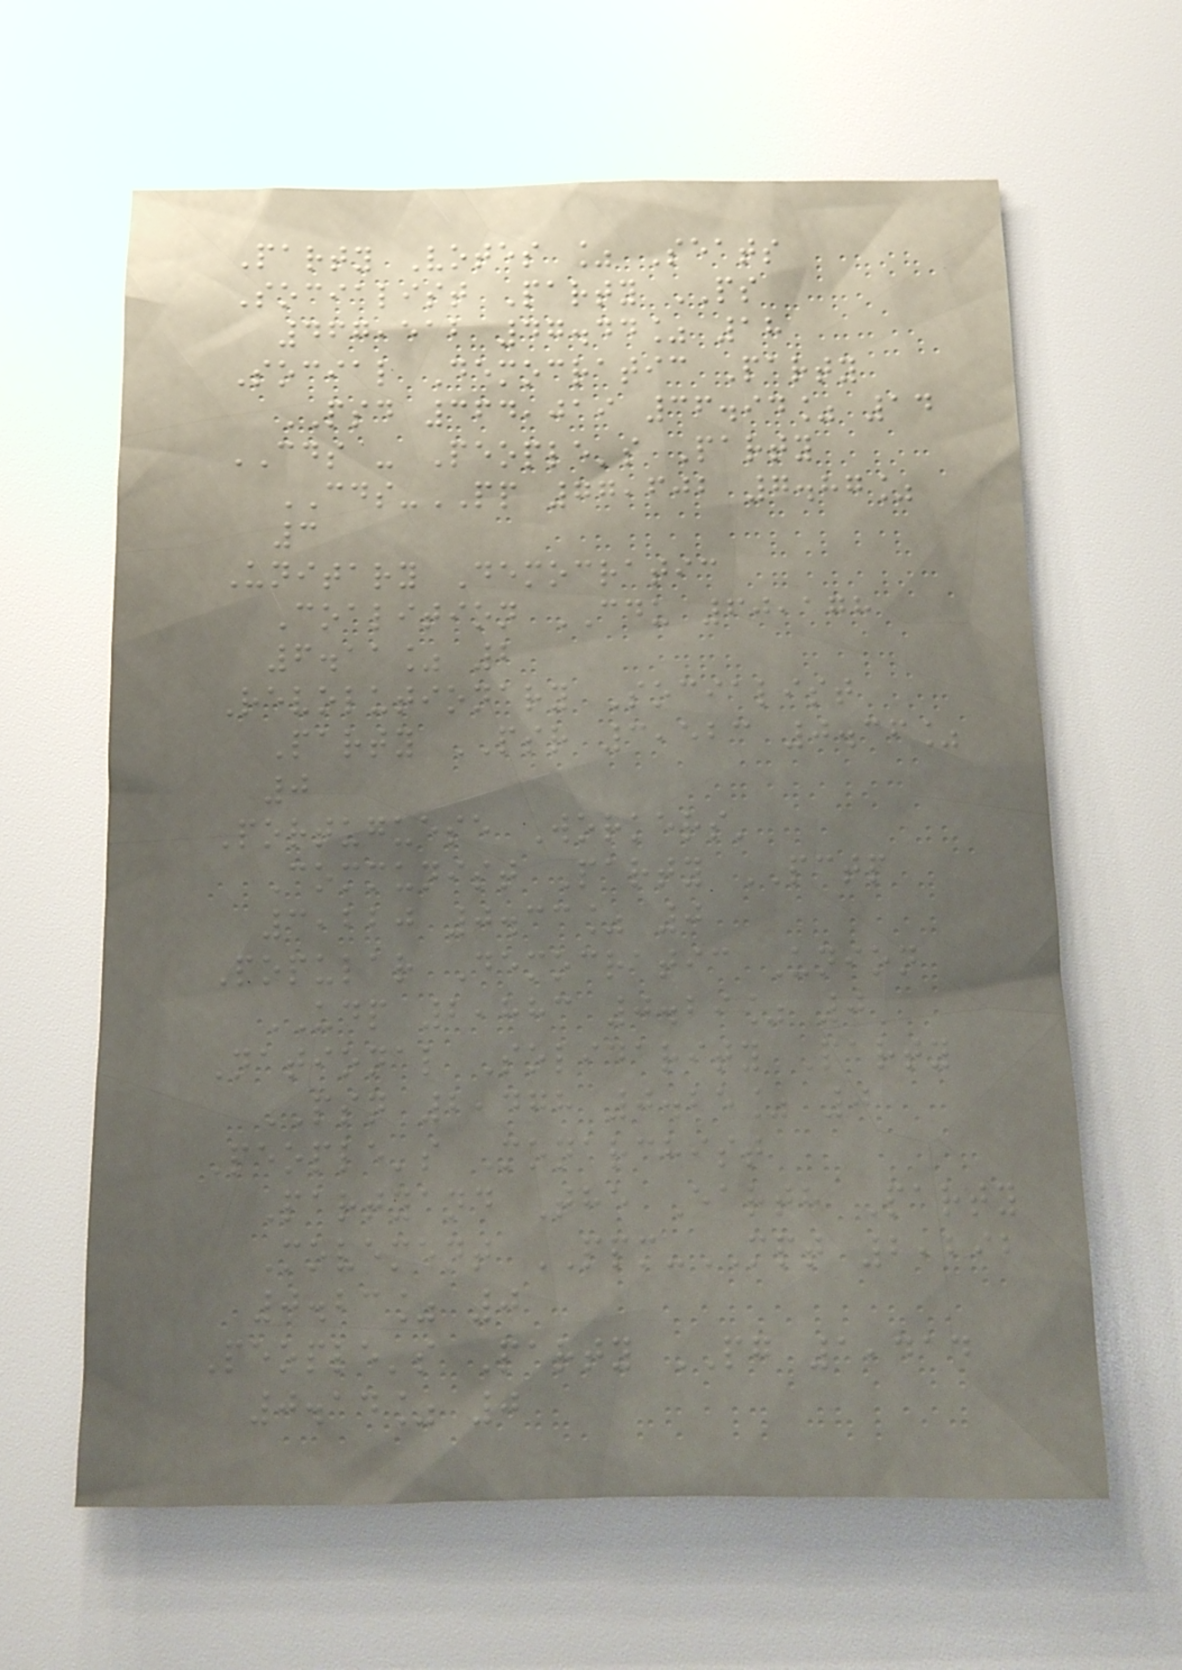Party Votes % Seats
Socialist Party PS
467,512 47.44% 18
Social Democratic Party
PSD 364,019 36.94% 14
CDS - People's Party
CDS-PP 77,602 7.87%
3
Unitary Democratic
Coalition CDU 60,178
6.11% 2
Revolutionary Socialist
Party PSR 3,523 0.36%
0
Portuguese Workers'
Communist Party PCTP
3,220 0.33% 0
Popular Democratic Union
UDP 2,883 0.29% 0
National Solidarity Party
PSN 2,478 0.25% 0
People's Monarchist
Partyand The Earth Party
Movement PPM-MPT 2,292
0.23% 0
People's Party PG 1,414
0.14% 0
